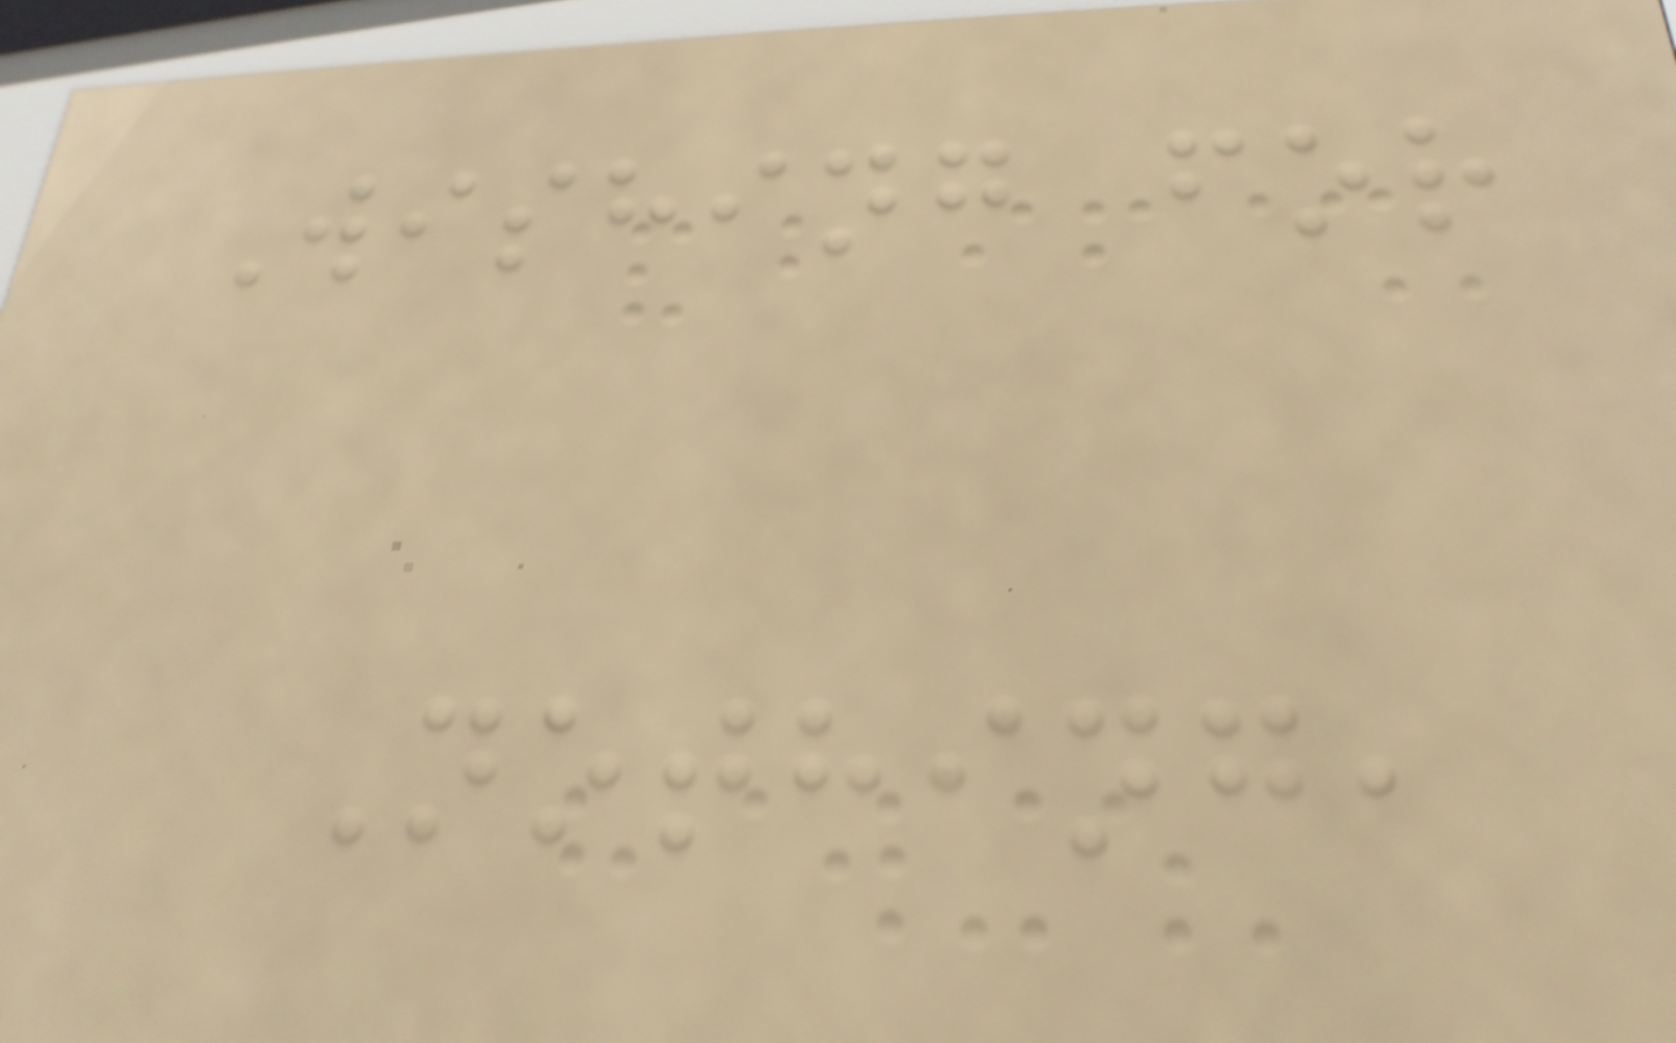Wishing for
Nothing,
